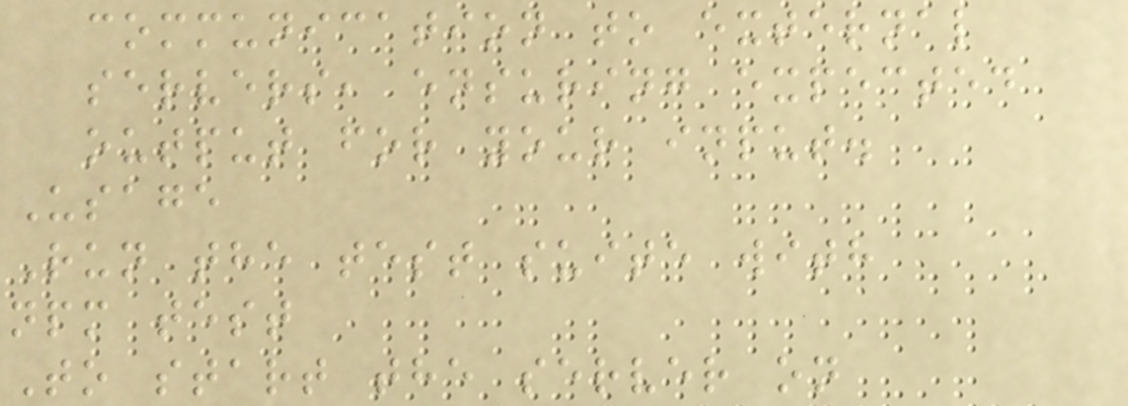communication to external
servers, ensuring expected
output for your input.
Usage
Run the test suite with
npm test
To start the server on
